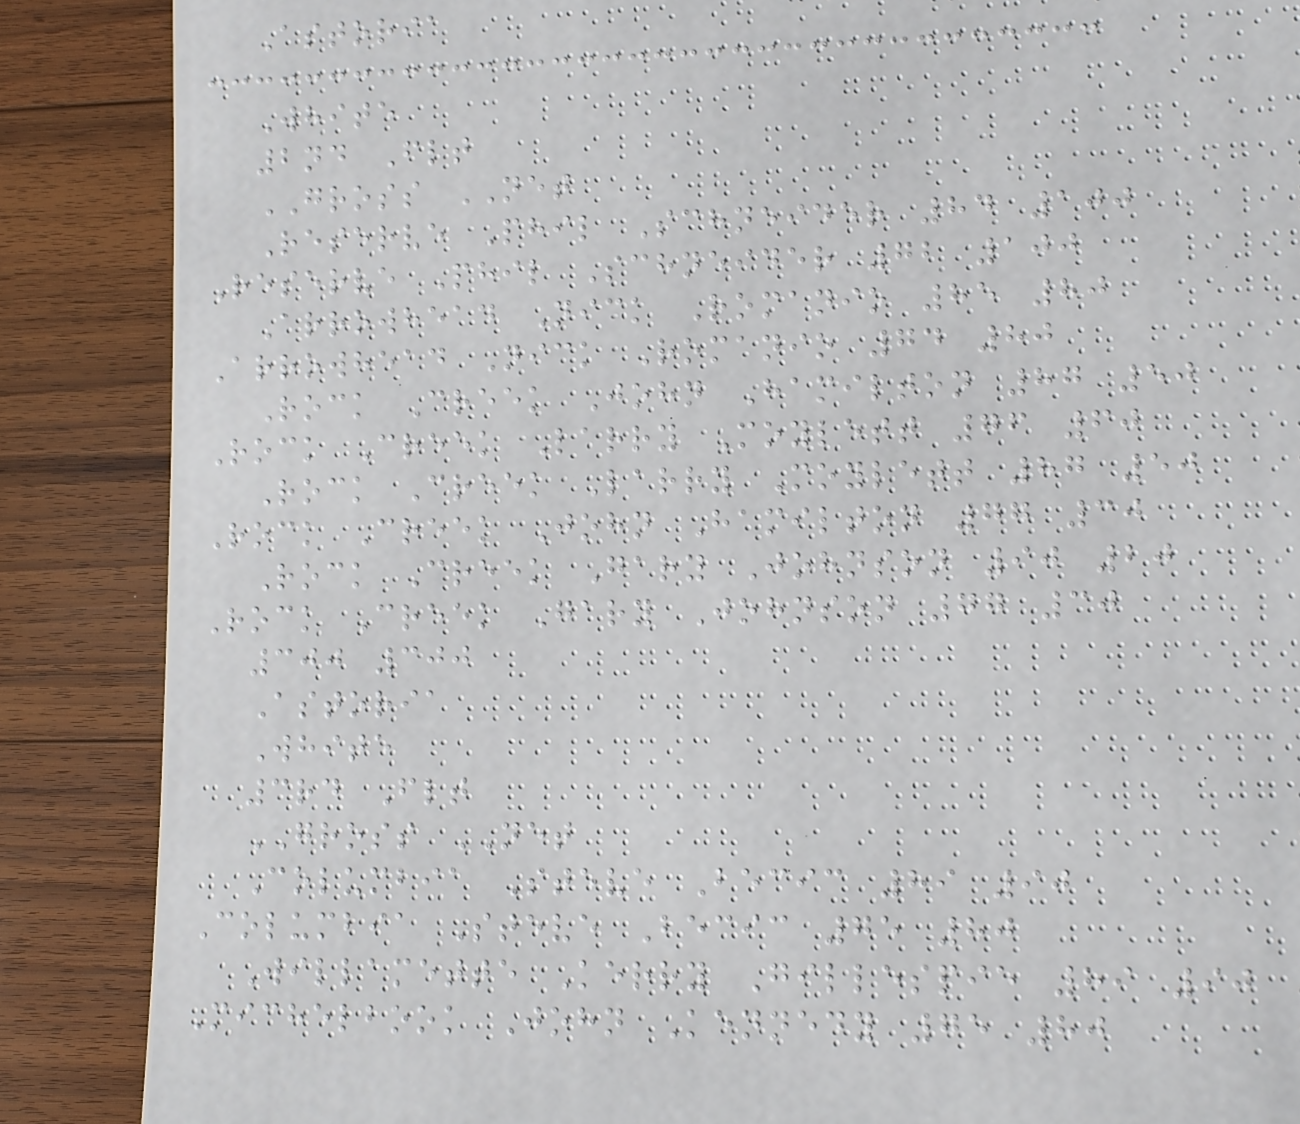Astoria
White
2nd Flt
GROSS NET
Reserve Phil Schneider 84 100
Reserve Phil Schneider 72 100
Arrowhead Nick Romanio 85 80
Arrowhead Nick Romanio 74 80
Rock Creek John Hamilton 87 50
Rock Creek Larry Moylett 76 60
Rock Creek Larry Moylett 87 50
Rock Creek John Hamilton 77 30
Rock Creek Gary Johnson 90 20
Rock Creek Gary Johnson 77 30
300 300
Astoria
White
3rd Flt
GROSS NET
Columbia Steve Becic 89 90
Columbia Steve Becic 75 80
Willamette Kerry Gillespie 89 90
Michelbook John Kennedy 75 80
